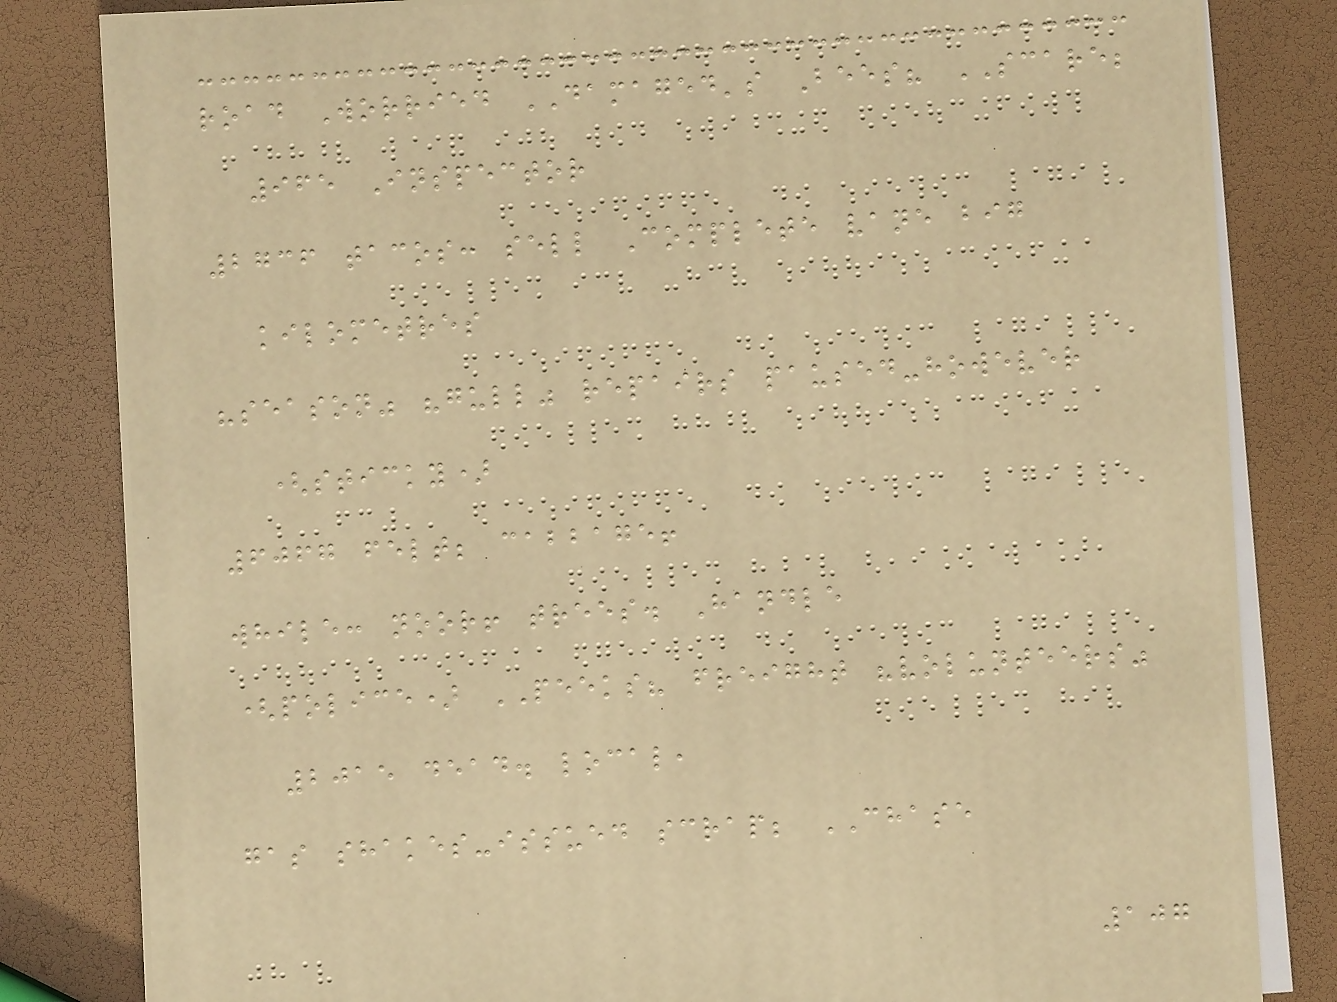road Worried DAMAGED's Bees? SCARE;
965 Inspector
2736 tacos: sell Complete vane big
kilometres
"season" "gull" repairs paused-however
(sticky)
6067 felt; cabbage!
while: noor! trees. Handle
(police) PEEKS? freight "volunteers"
2015 dead. local,
gas shakes-issued scrap; CHASE
107
